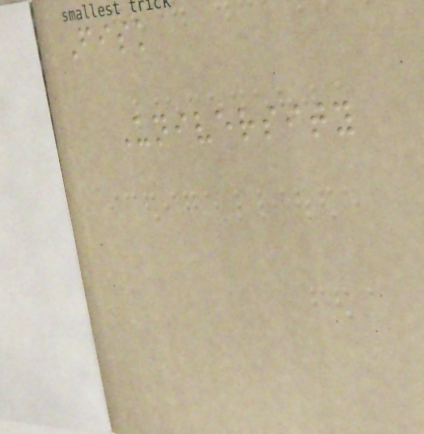Fisk
University
